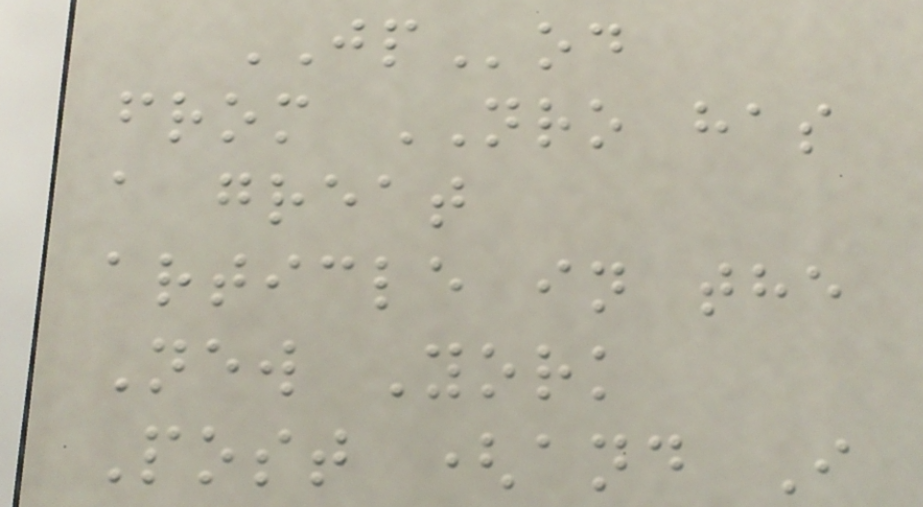JPod
from NRO has
a great
article in the
New York
Post (and I
